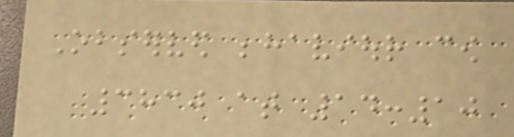Observed behaviour cow
3830 at 14:10
